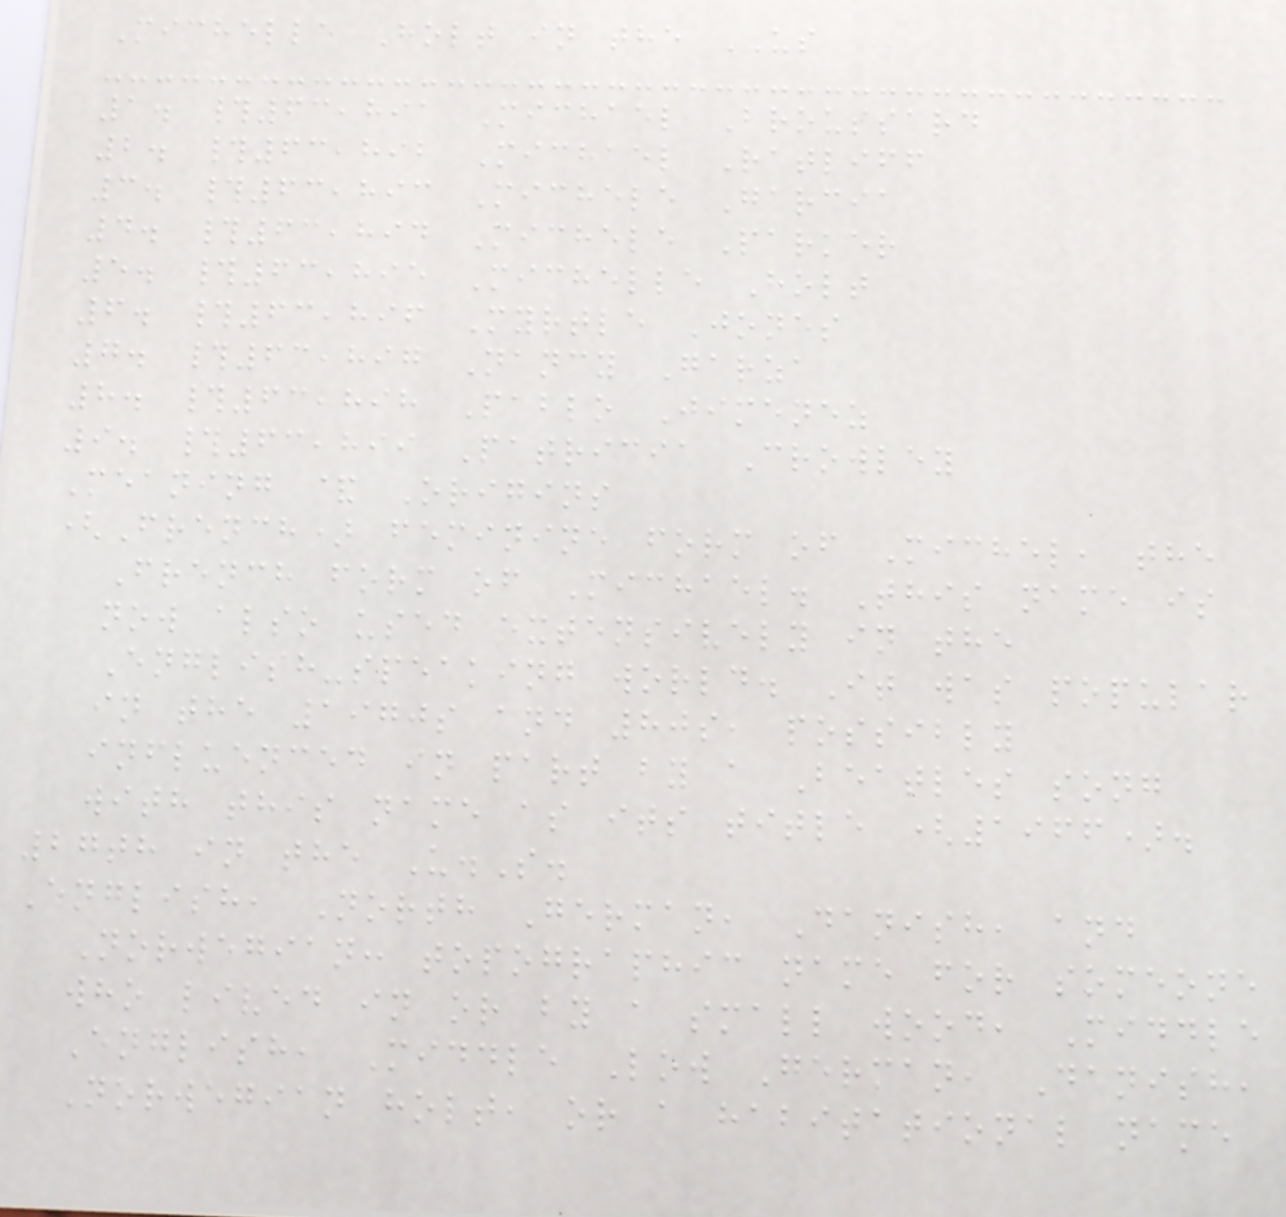Michelle Holt in the US
1. #63,891 Michael Broussard
2. #63,892 Michael Ratliff
3. #63,893 Michele Garcia
4. #63,894 Michele Parker
5. #63,895 Michelle Holt
6. #63,896 Myrtle Jones
7. #63,897 Nancy Garza
8. #63,898 Pablo Jimenez
9. #63,899 Patricia Crowley
Meaning & Origins
(French) feminine form of Michel, the
French form of Michael. This name is
now also used extensively in the
English-speaking world. It was popular
in the 1970s and 80s, possibly
influenced in part by a Beatles song
with this name as its title (1966).
27th in the U.S.
English, North German, Danish, and
Norwegian: topographic name for someone
who lived in or by a small wood, Middle
English, Middle Low German, Danish,
Norwegian holt, or a habitational name
